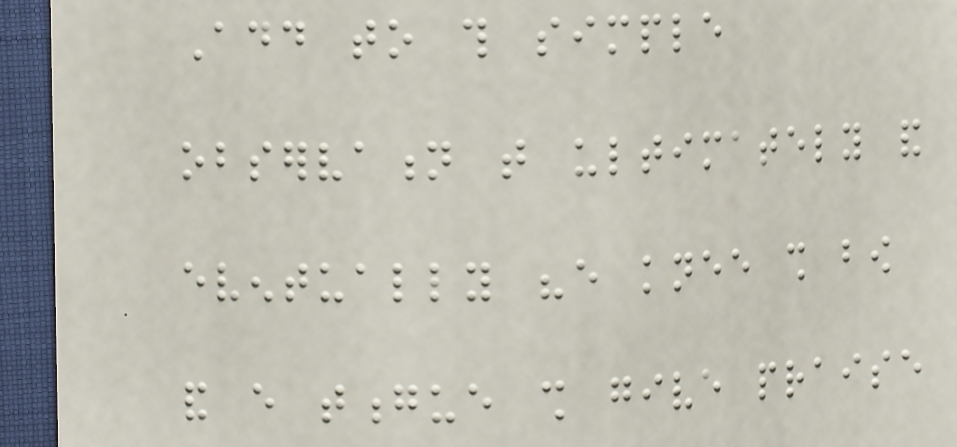Add to this simple
observation that ultimately and
eventually "every knee shall bow
and every tongue shall give praise
